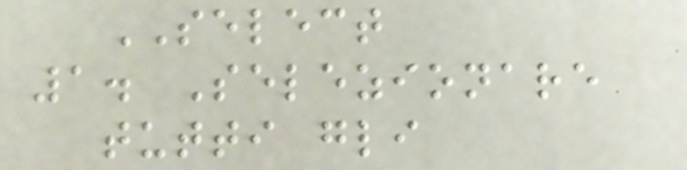SELECT
1. Selezionare
tutti gli
